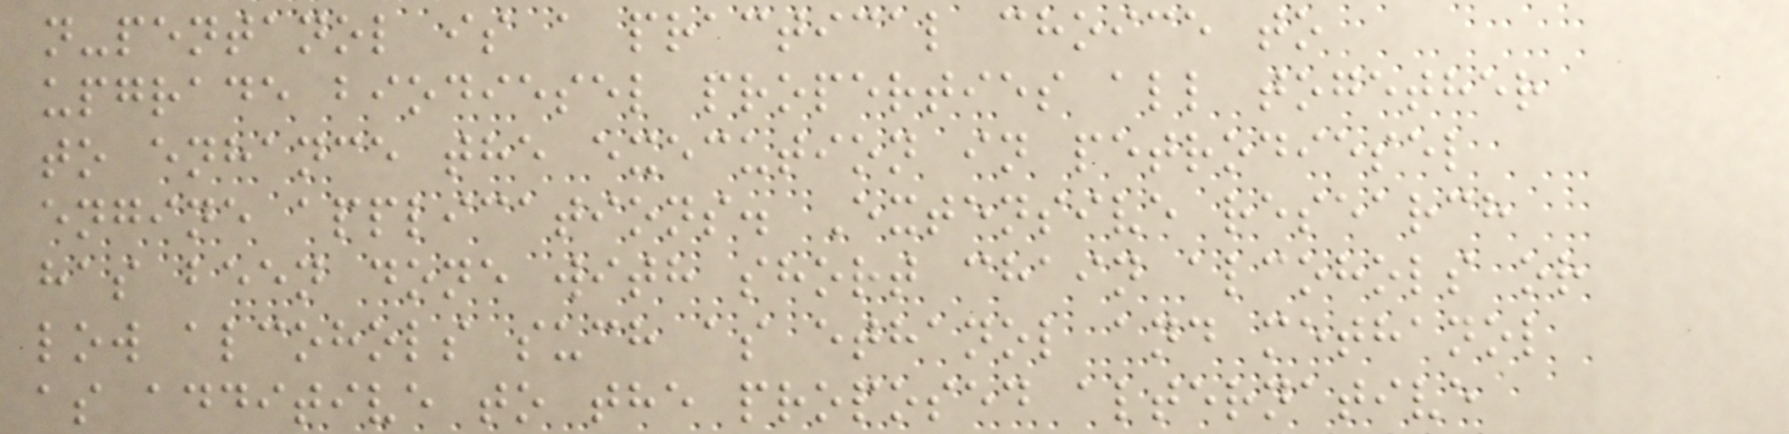n-pentanol is a practical choice to
upgrade biodiesel properties all together
to enhance the execution in petrodiesel
engine applications. Extensive research
has been done with short chain alcohols or
low alcohols such as ethanol and methanol
as additive to the proposed alternative
